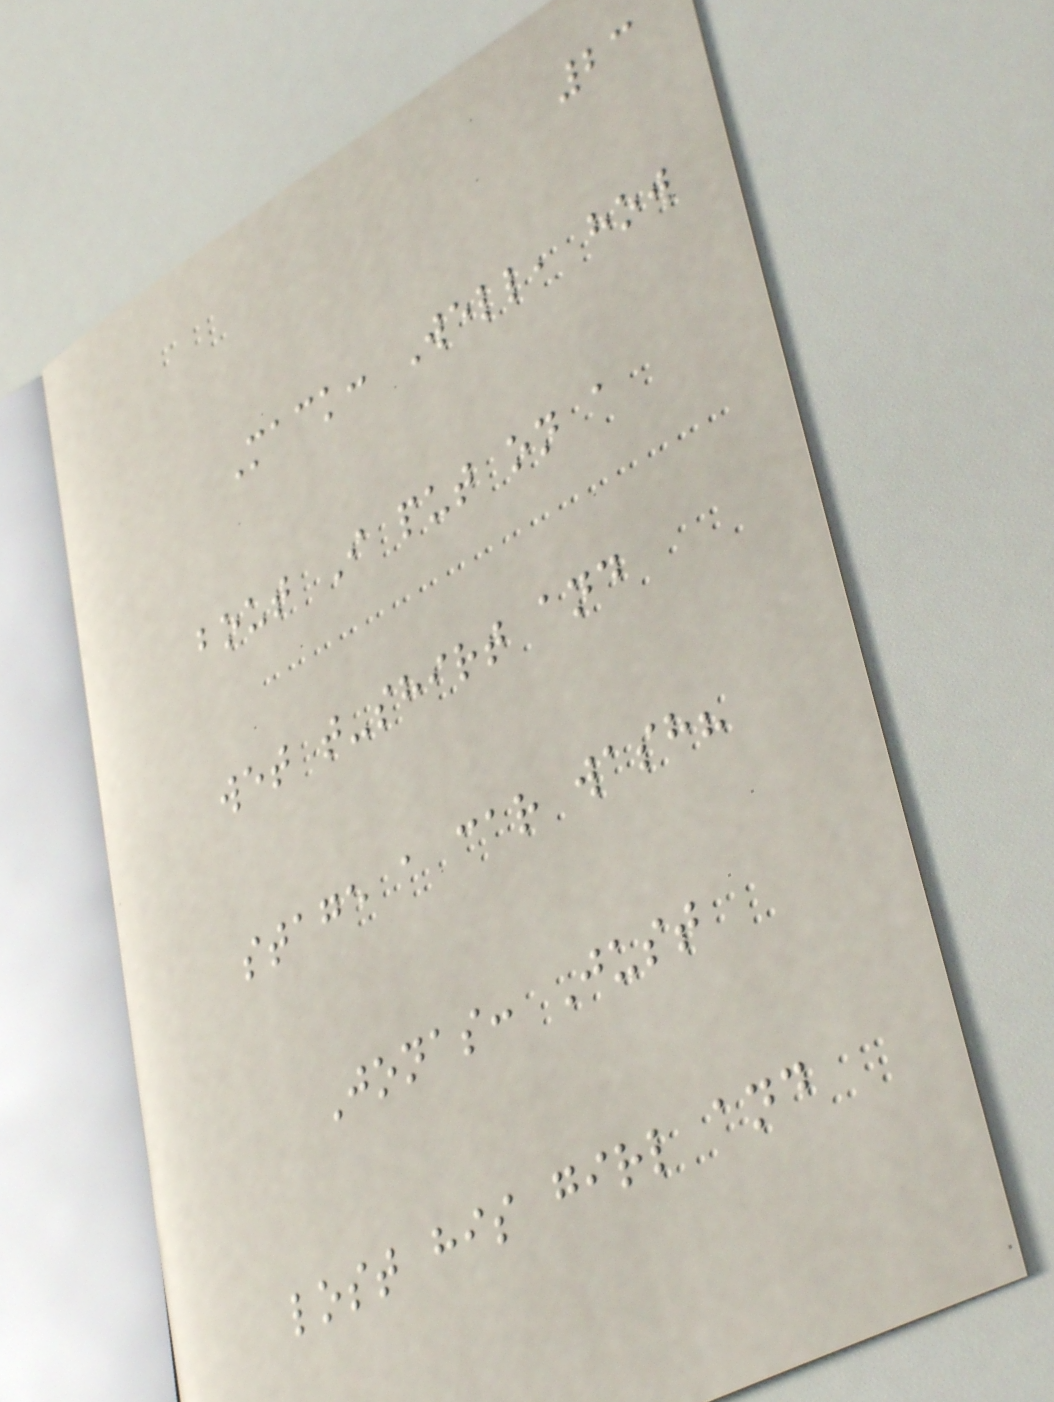23
Mack: Well, how
bout I put on a
wet t-shirt and
stage a car wash?
Jonas: Just
lost his girl and
